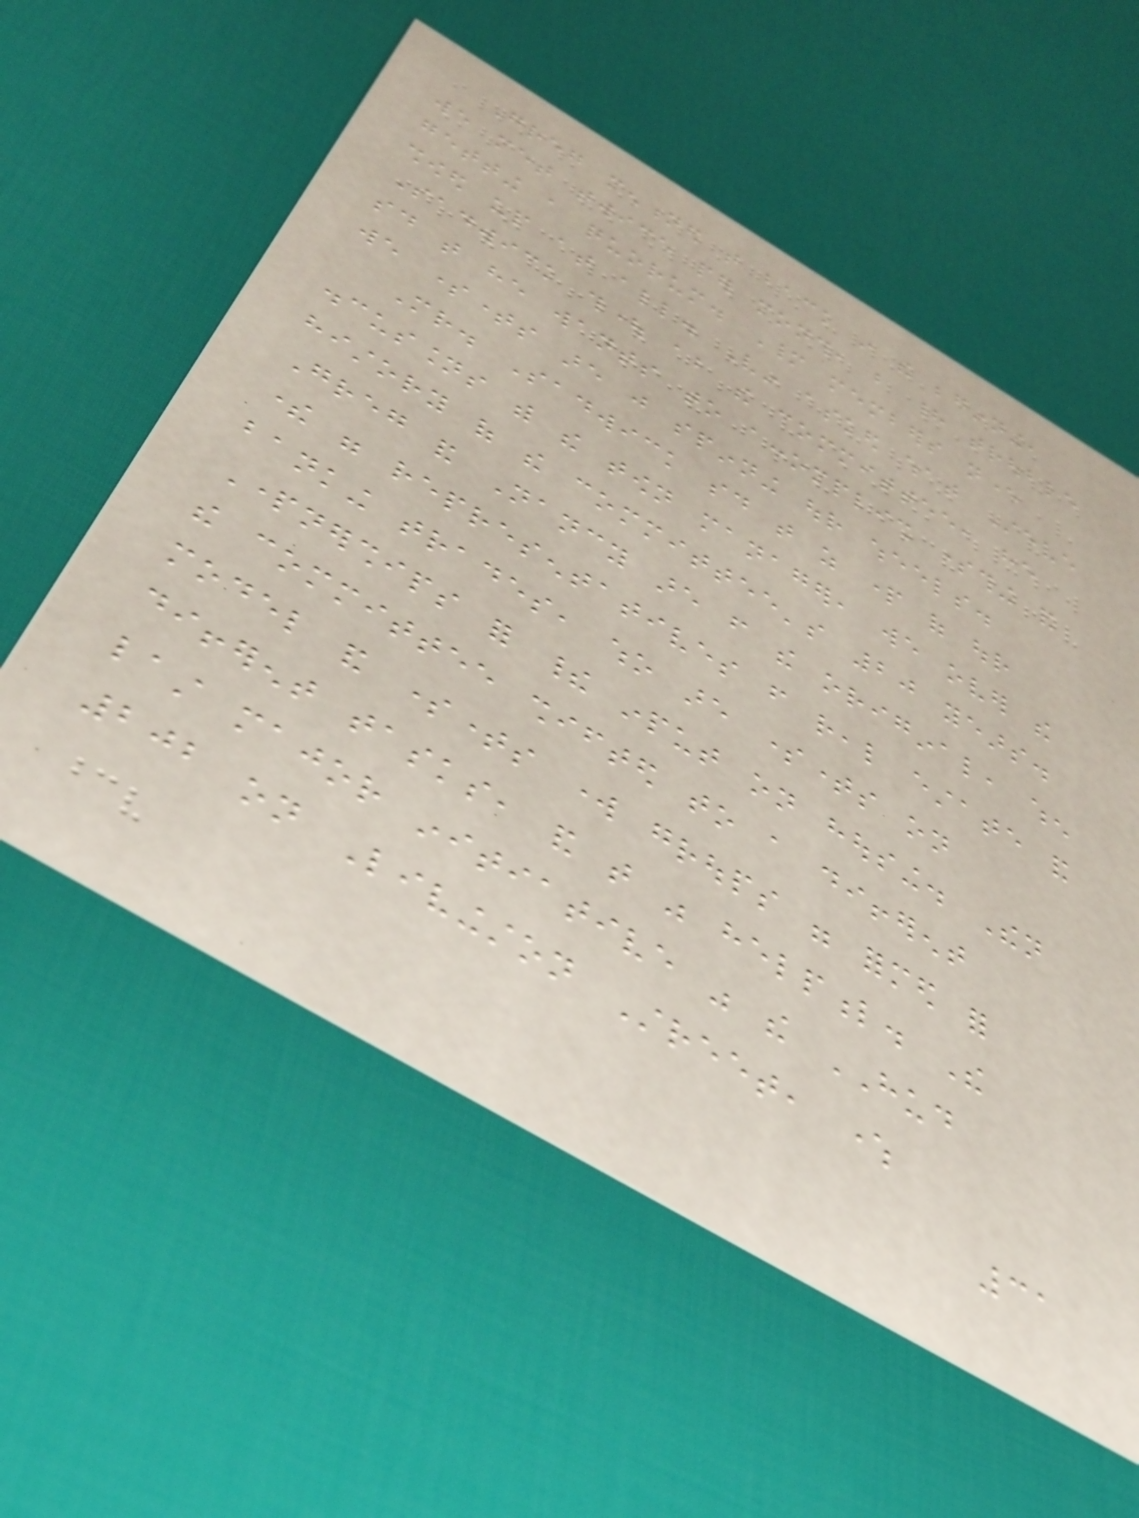Greg mentioned that back in the beginning,
we met twice per month, but had trouble
getting a quorum. Many members never
showed up at all. Vin asked what Steve
Sadwick thought about the committee, he
said that he wants to accomplish something and
we sometimes are just spinning our wheels.
Mr. Sadwick said that as part of our
discussions with the town manager, we over the
history of the committee's 20 years.
Greg and Nancy are from the original, when
there were representatives from real estate and
banking trades, who are sometimes on
Partnerships for their input on housing. Then
the committee shifted to a different
model and sometimes work groups were formed for
different tasks, and that was helpful. The
last major initiative was the HUD
202 on Livingston Street, where
31
